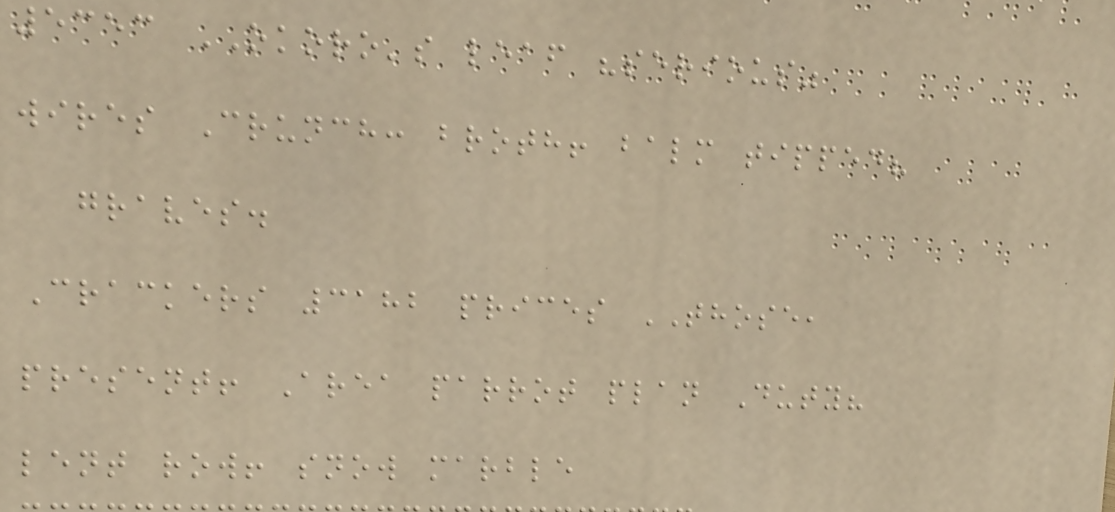5353 OKORO's leaf "serious"
wires Crunch: broth! balm tipped?
graves.
Crackers 3182 prices THOSE,
present! Area parrot plan Duty?
lent row! snow marble
